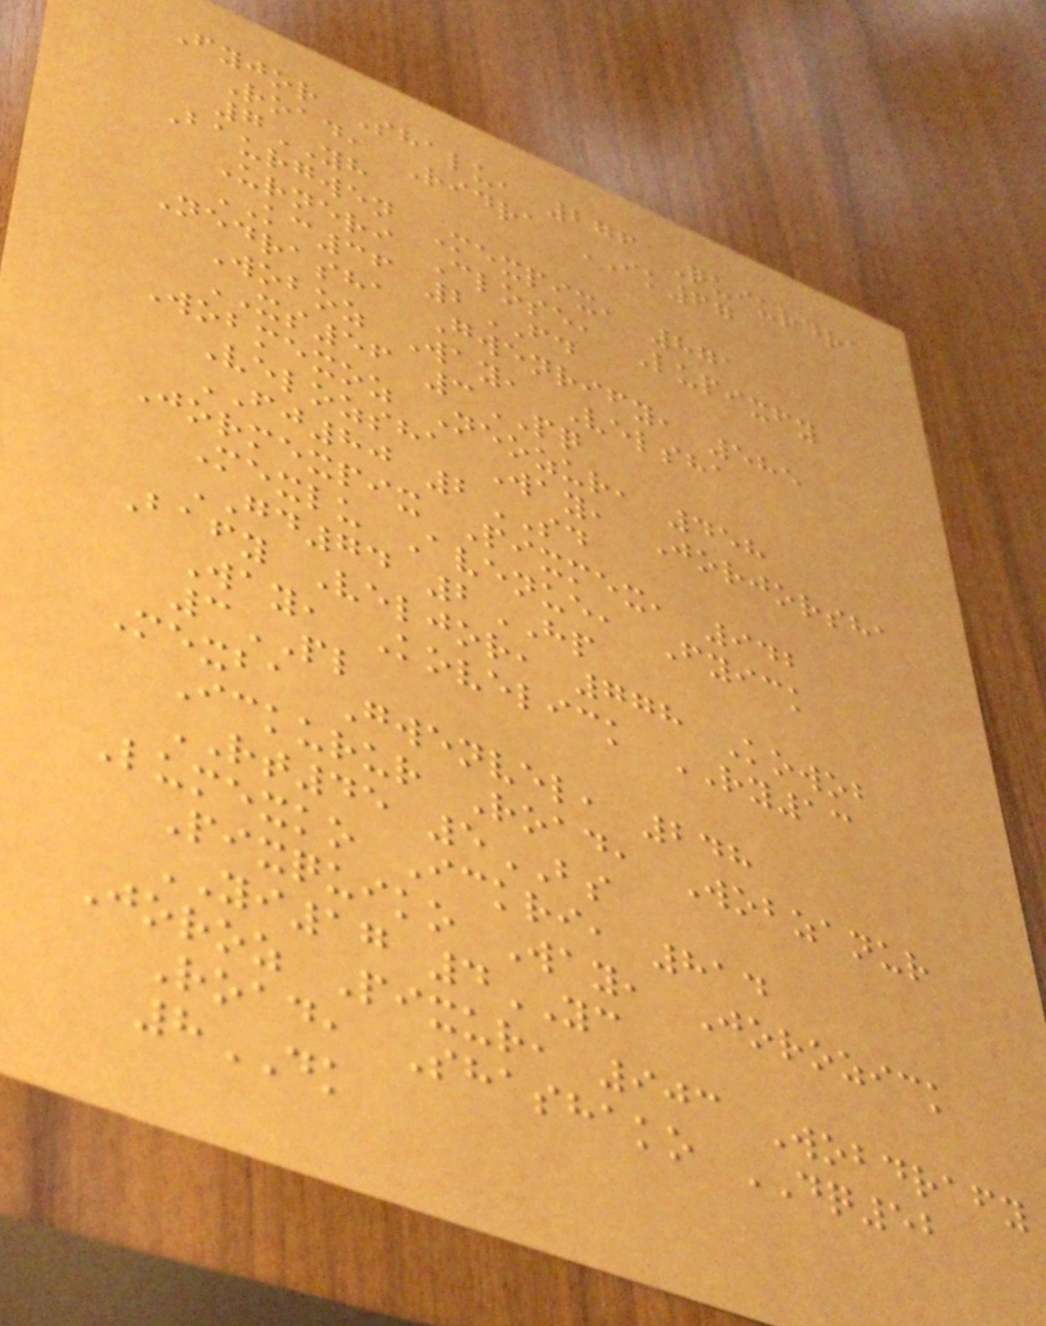Fyjor Shalu, 276 Quiurdra
Road, Ridra IK67
7YH
Baurgwen Mexpix, 871
Urneri Close, Lupixfy
KC36 2FD
Nedrasha Gwenrify, 585
Woboz Way, Velsha
XS56 3PQ
Wobmexoz Neozur, 458
Velozsha Way, Jorjorsha
FJ80 2SD
Jormexpix Pixmex, 942
Mexlu Avenue, Fyick
GD74 2HP
Bafy Veljor, 778 Kowob
Way, Kovelick RY13
3PL
Mexba Gwenvel, 248
Ickurur Road, Wobzanur
RT45 5BS
Lumexko Ickri, 814
Pixquiko Way, Jorozick
YI17 4YC
Joroz Pixur, 903 Wobdrafy
Road, Shashako DQ52
8DK
